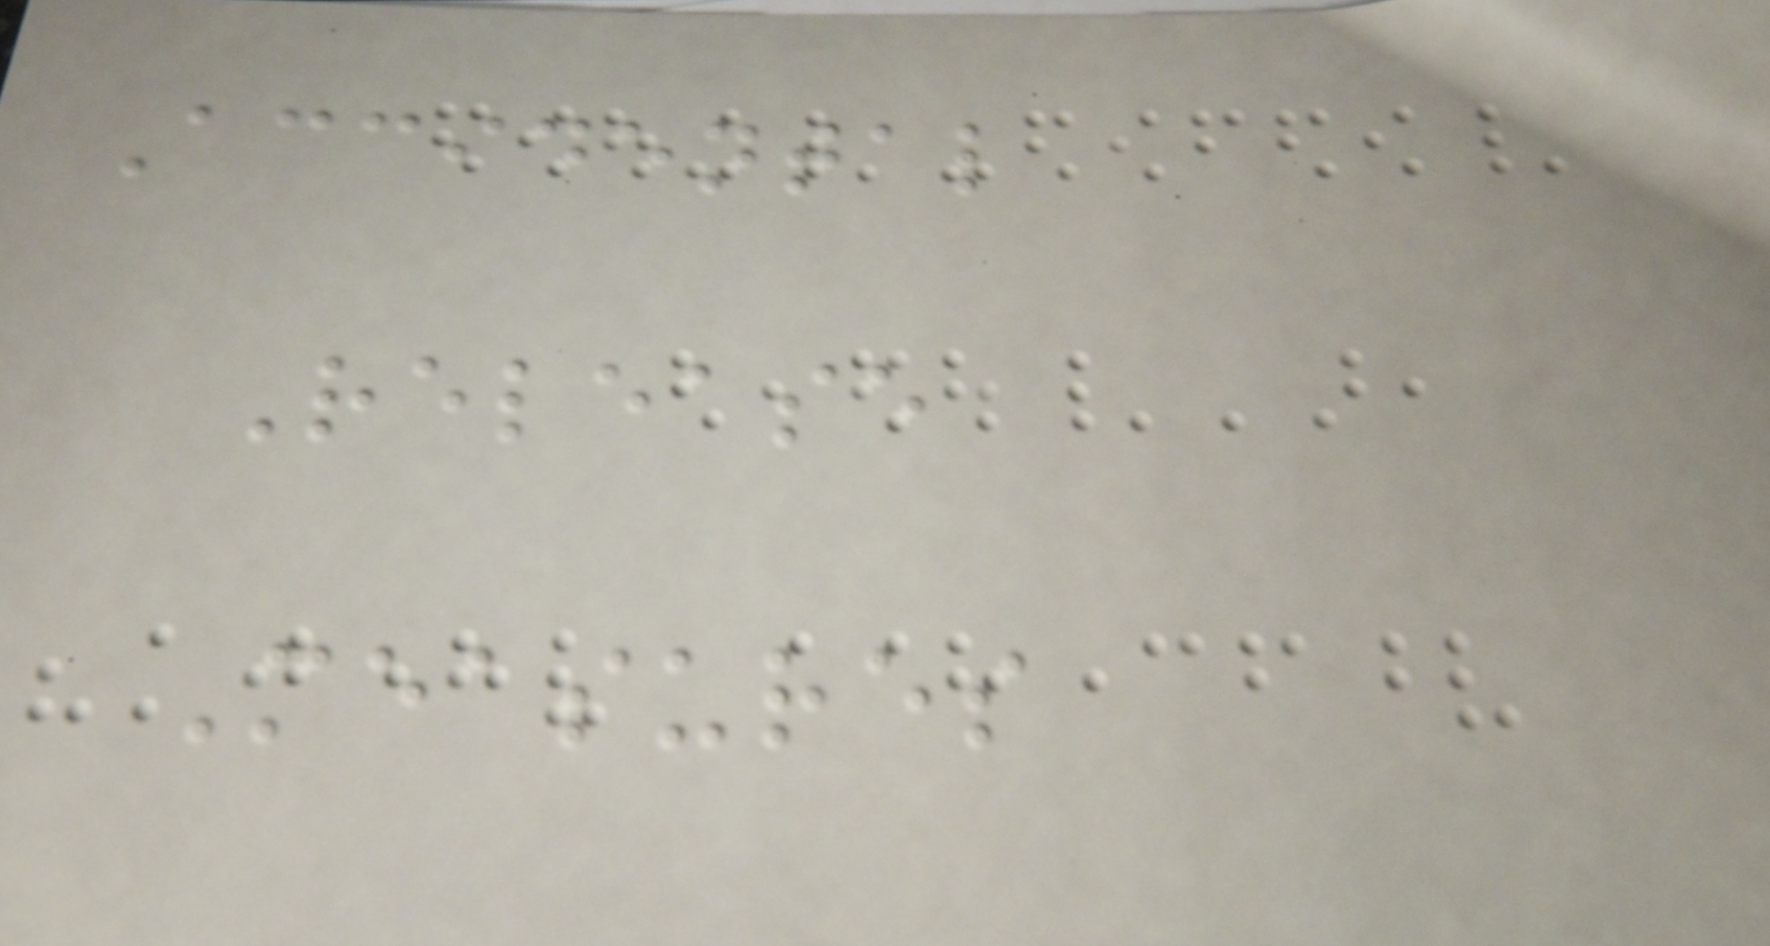Accidental
Release
Measures
